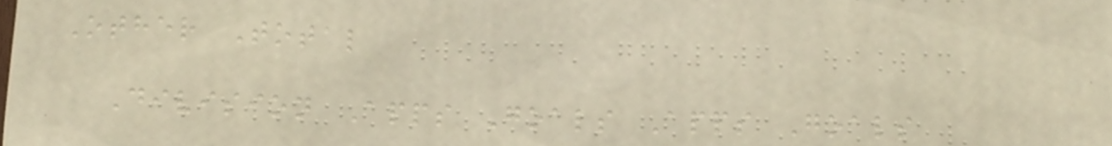Other Total
Division Apps Goals Apps Goals
